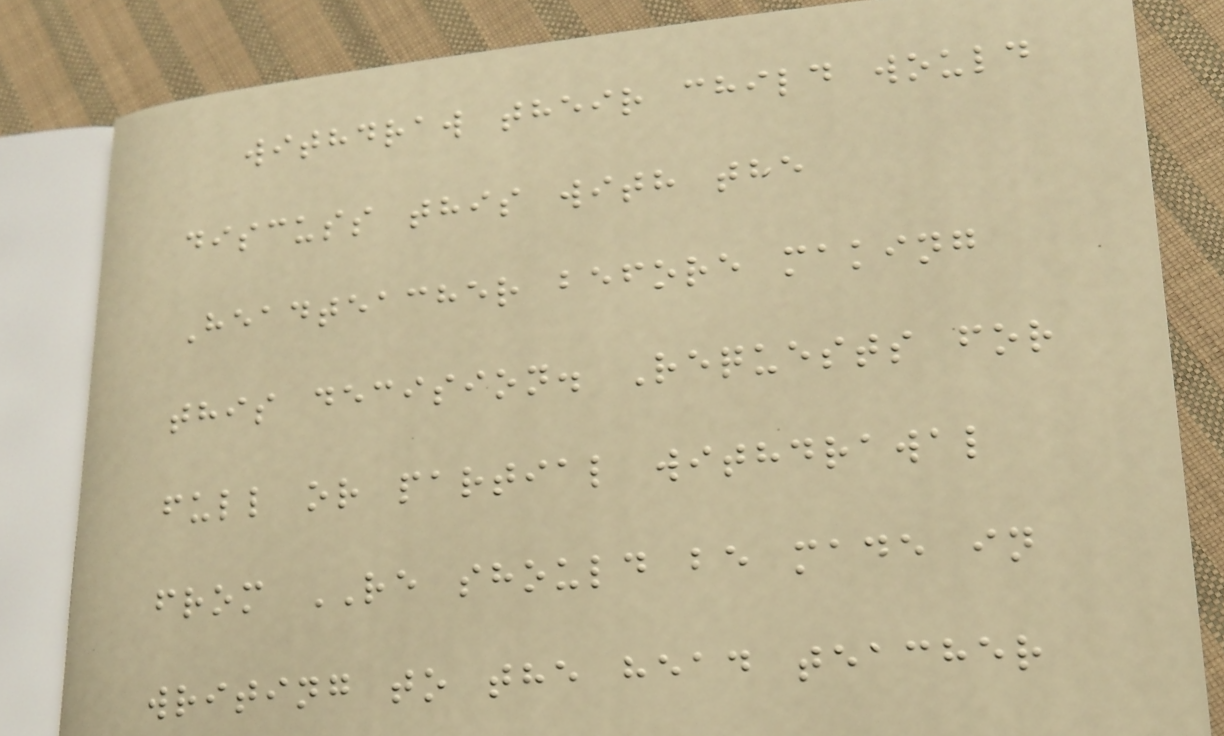withdraw their child would
discuss this with the
Headteacher before making
this decision. Requests for
full or partial withdrawal
from RE should be made in
writing to the head teacher
